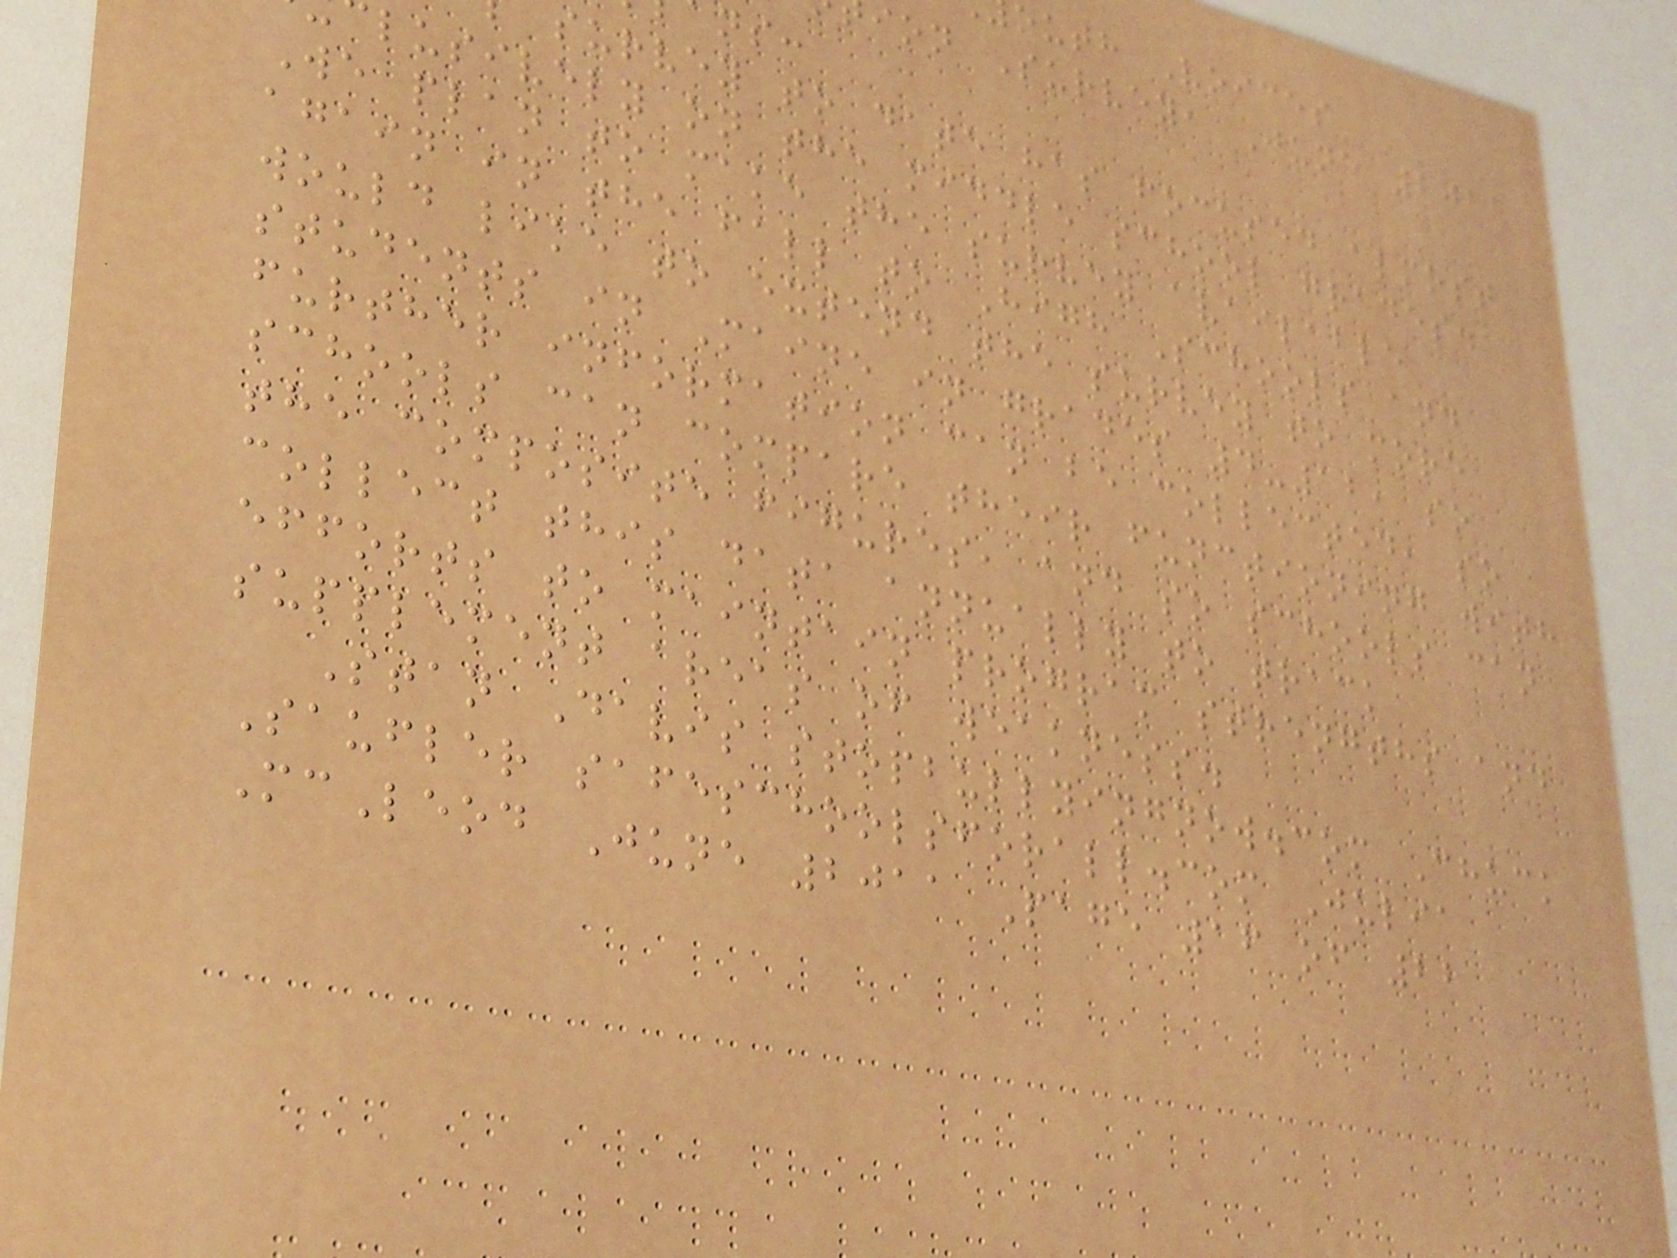outh Voices
ion Survey, June 2011
survey to date has focused almost
lusively on the middle school grades.
We plan to make the survey available
again in the fall to High Schools and
would like to extend the survey to more
students in Maine in grades 4-12, so
further information can be collected, so
schools can compare their functioning with
the composite figures, and so schools can
collect this data annually to track
efforts to maintain program strengths and
supplement areas of weakness.
Stan Davis stopbullyingnow.com Chuck
Saufler safeschoolsforall.com Julia
McLeod June 2011 Page 16 of 22
